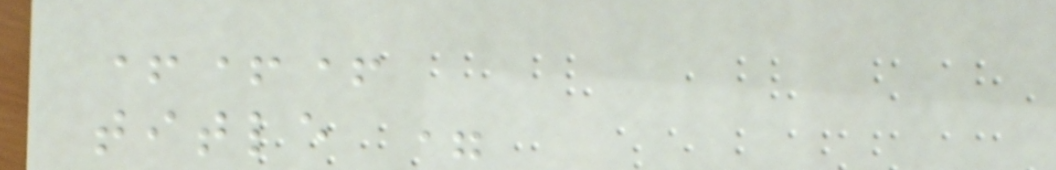+++
title =
